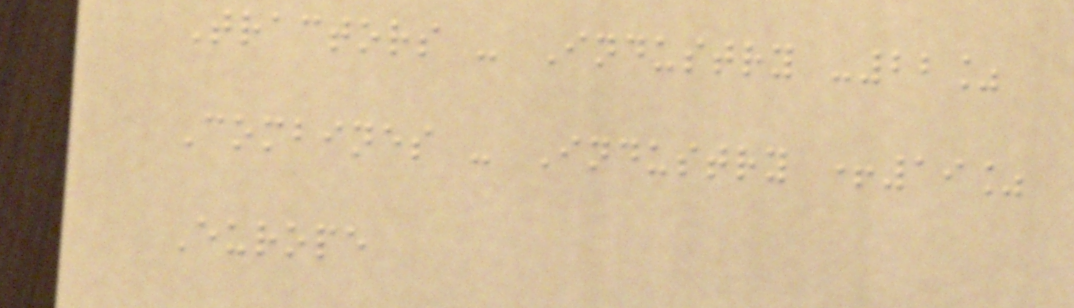Tractors - Industry -22%
Combines - Industry +19%
Europe
